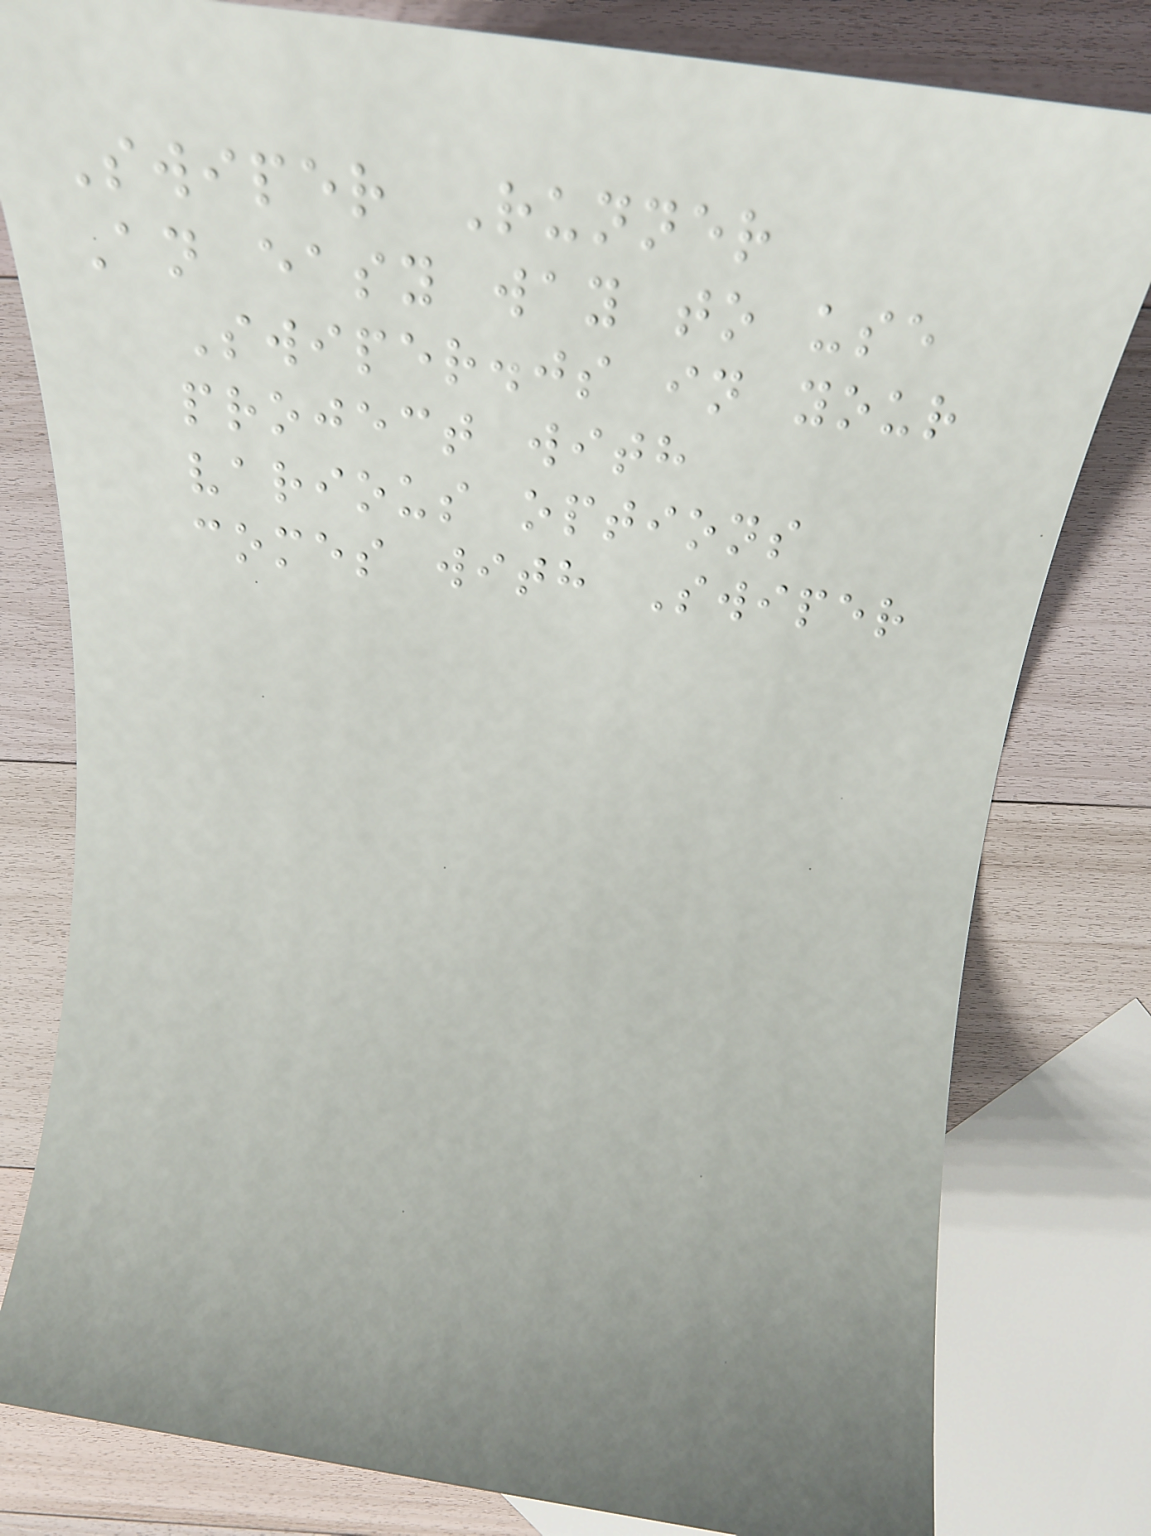Swiper Runner
An easy way to use
Swiper.js in your
project with
various options
comes with Swiper
